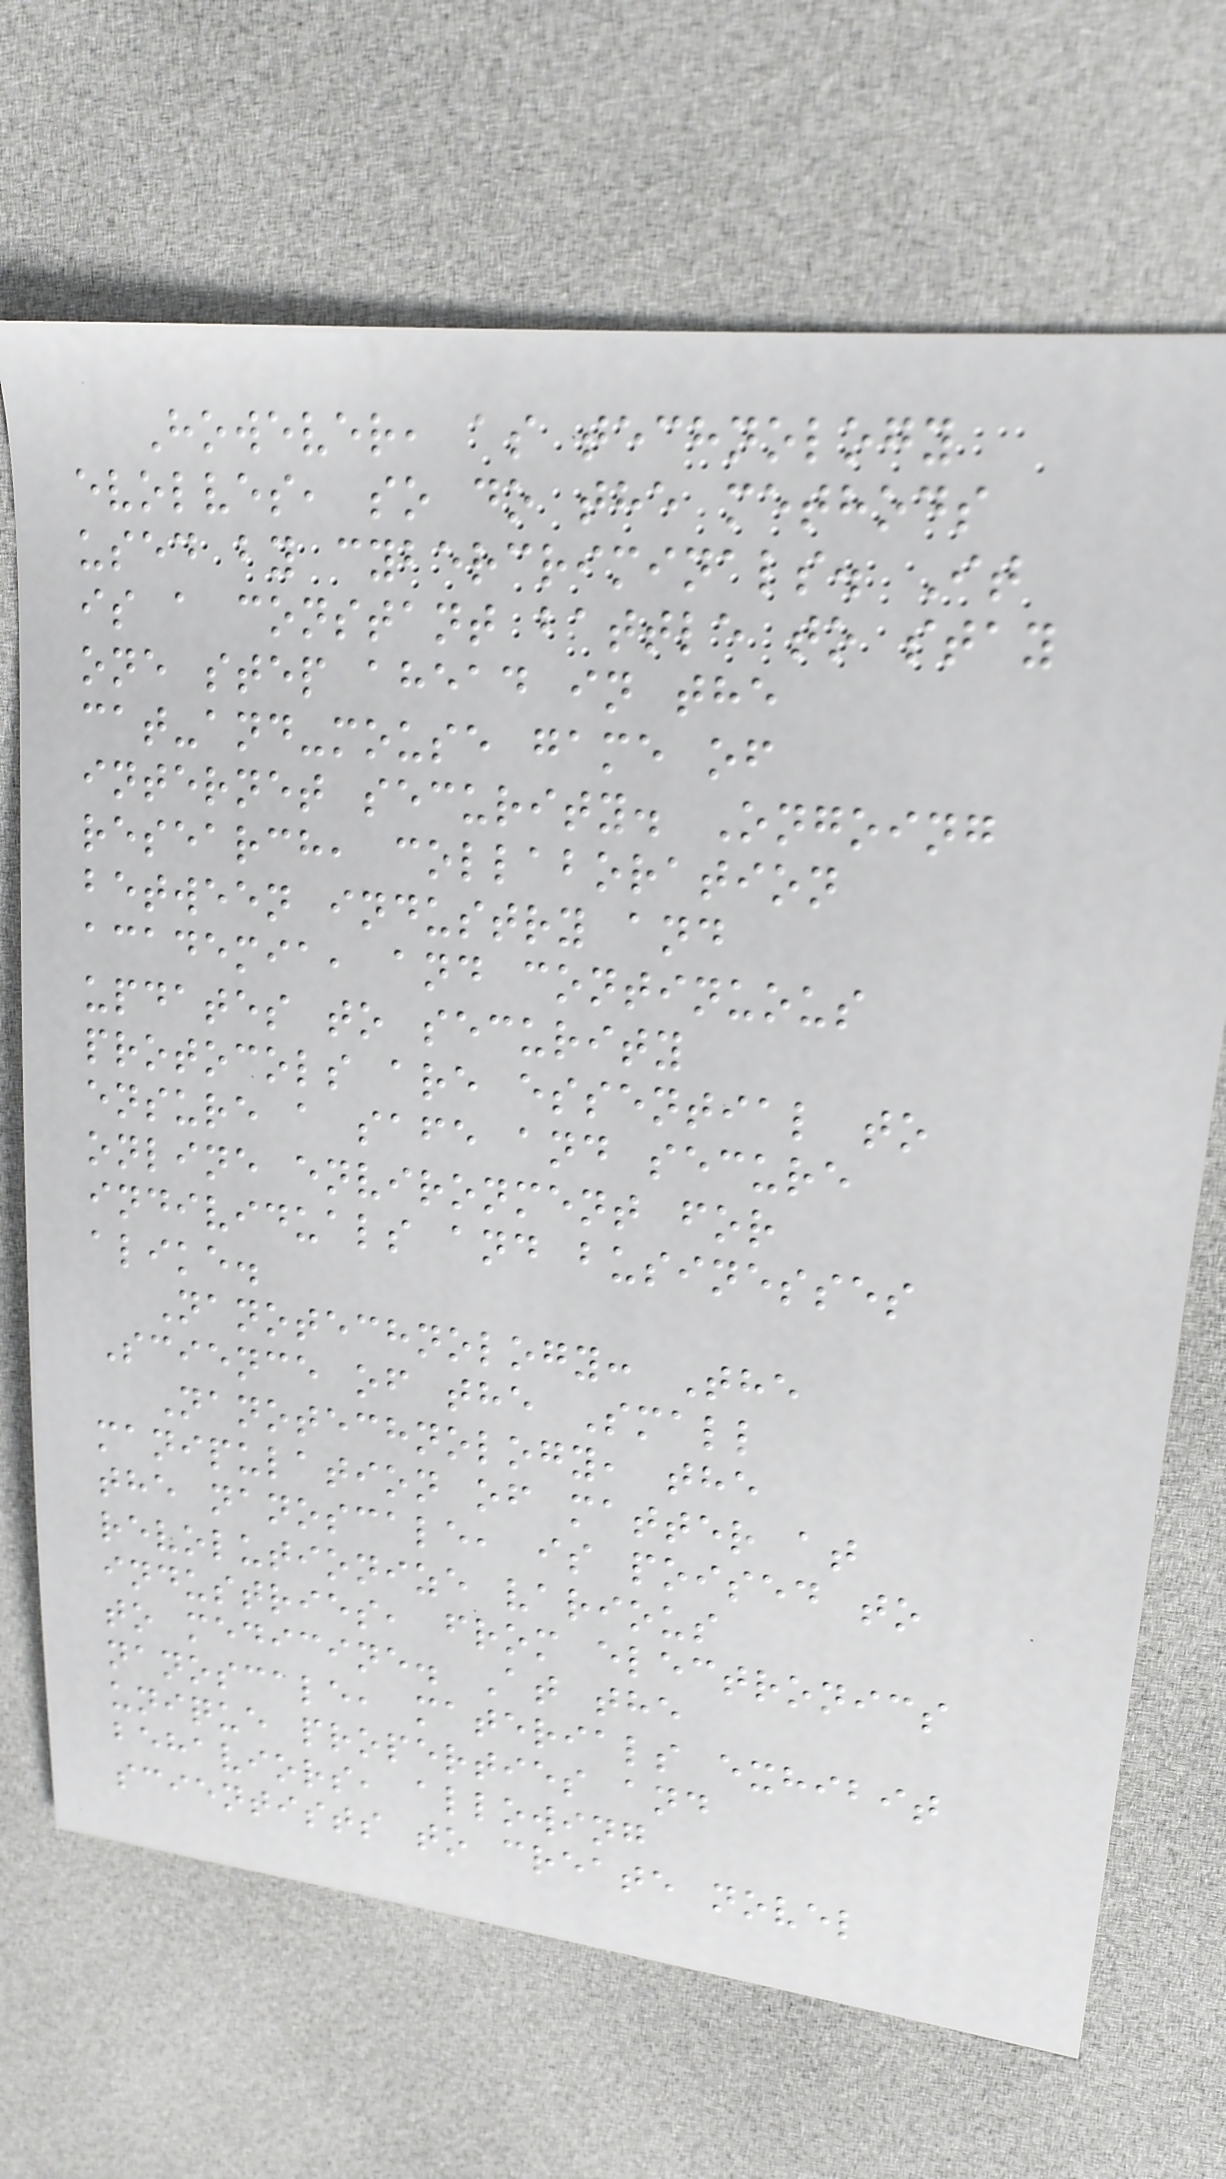However, as technology
evolves, so do the methods
used by cybercriminals. It
is a constant battle to stay
one step ahead in the
cat-and-mouse game of
internet security. Ongoing
research, collaboration
between industry and
academia, and continuous
updates to security
protocols are essential to
ensure a safe and secure
online environment for
individuals and businesses
alike.
Nanotechnology: The
Science of the Small
Nanotechnology, the
manipulation of matter at
the nanoscale, is poised to
revolutionize various
industries, from electronics
to medicine. At the
nanoscale, materials exhibit
unique properties and
behaviors, allowing
scientists to create novel
